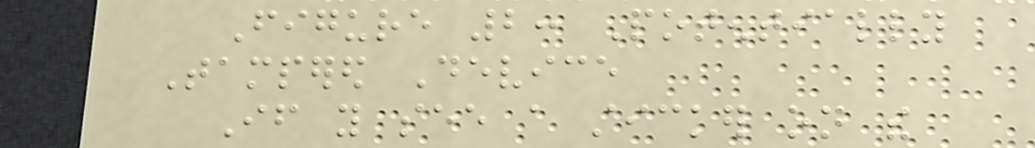Figure 2: Potentially
Tampered Device
If you see a sticker on the
